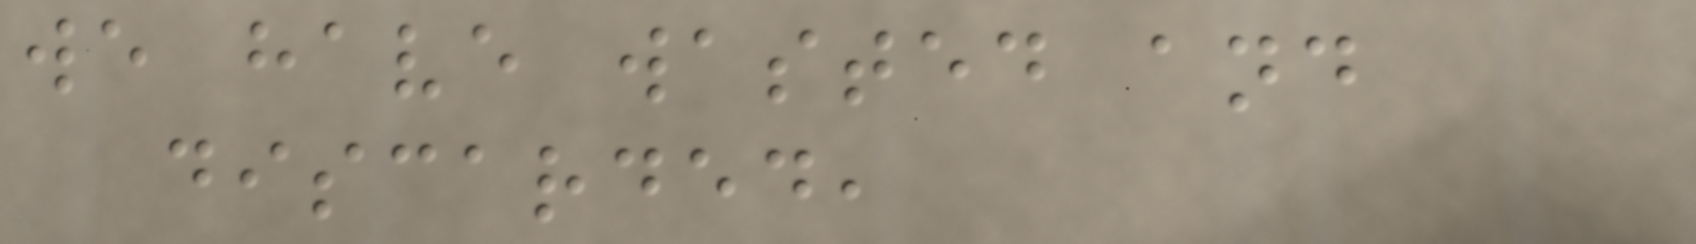we have wasted and
discarded,
